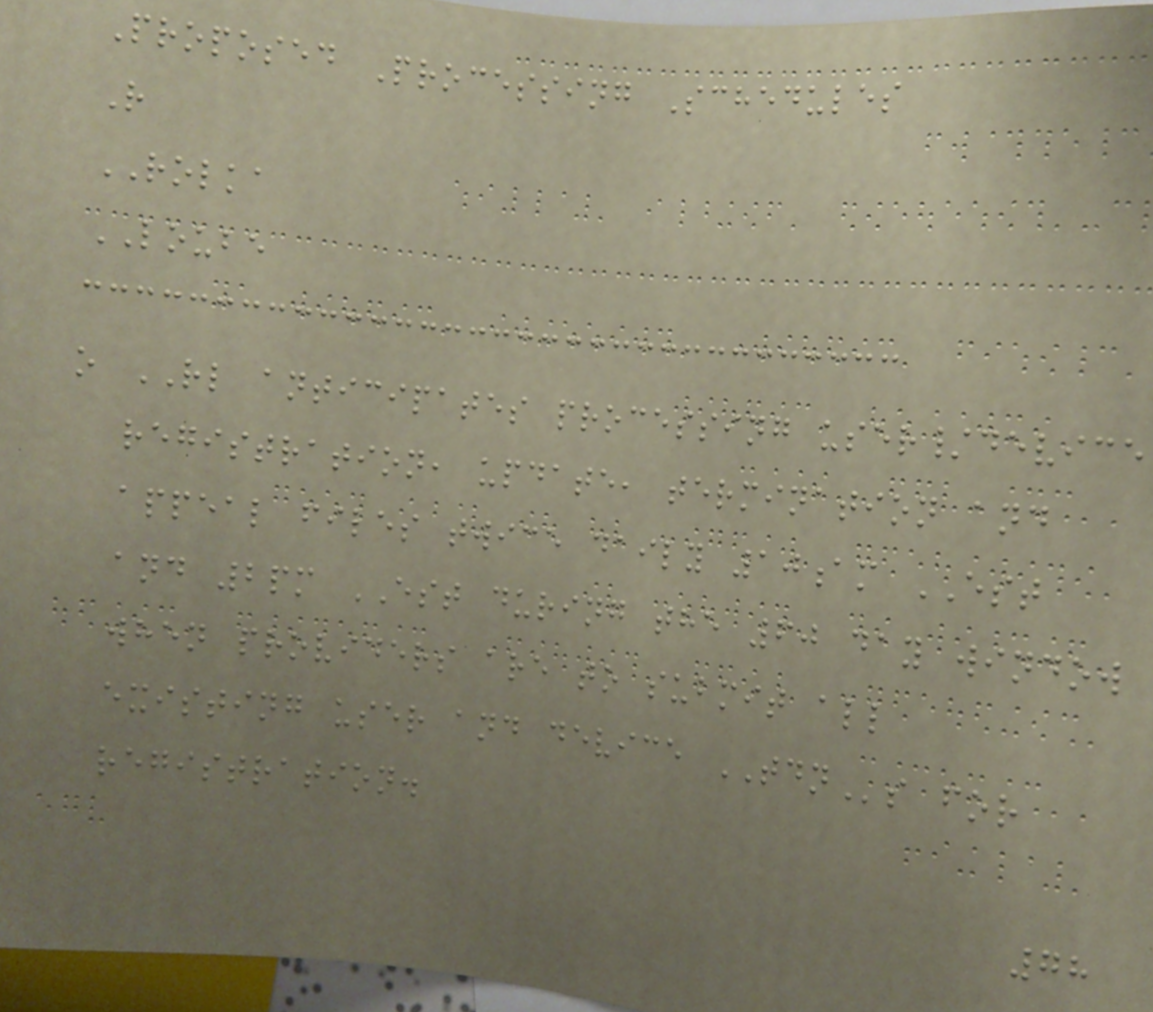Proposed Processing Schedules
R
ROLKA
LOUBE
o RL anticipates processing user/device
registration, update, termination and
appeal files twice daily 10am EST
and 2pm EST during the 60 day window
when providers are to submit all
existing user and device TDNs for
registration.
78
